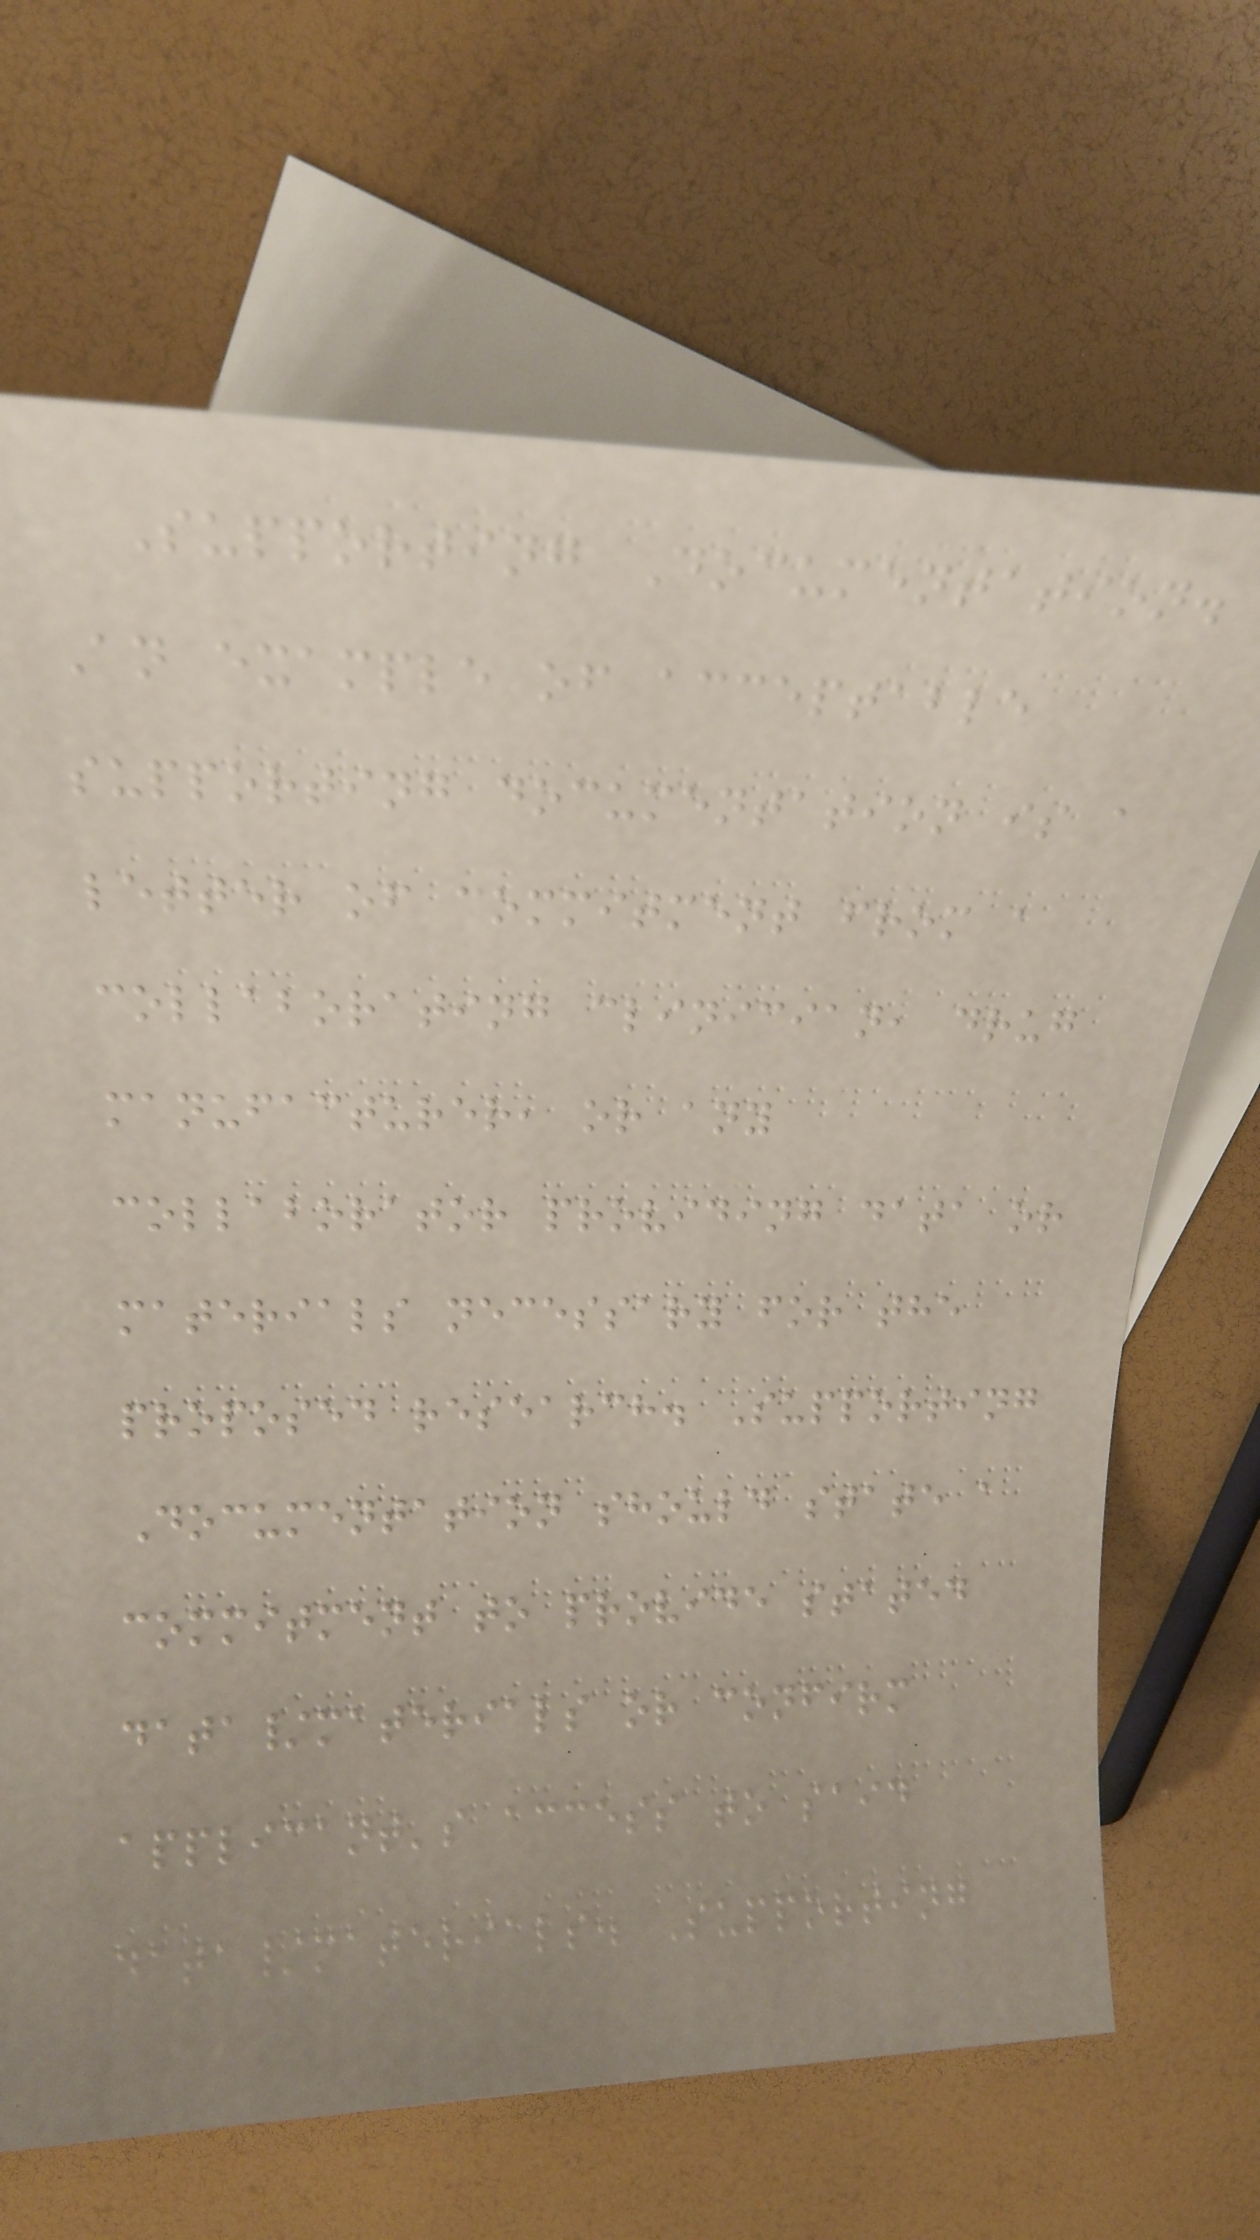Supporting Documentation.
An example of acceptable
supporting documentation is a
letter of commitment from a
collaborating clinician, drug
manufacturer, or any
collaborator providing data or
materials necessary for the
proposed research. Supporting
Documentation should state a
commitment to provide stated
data/materials or confirm
applicant's access to said
data/materials. Supporting
